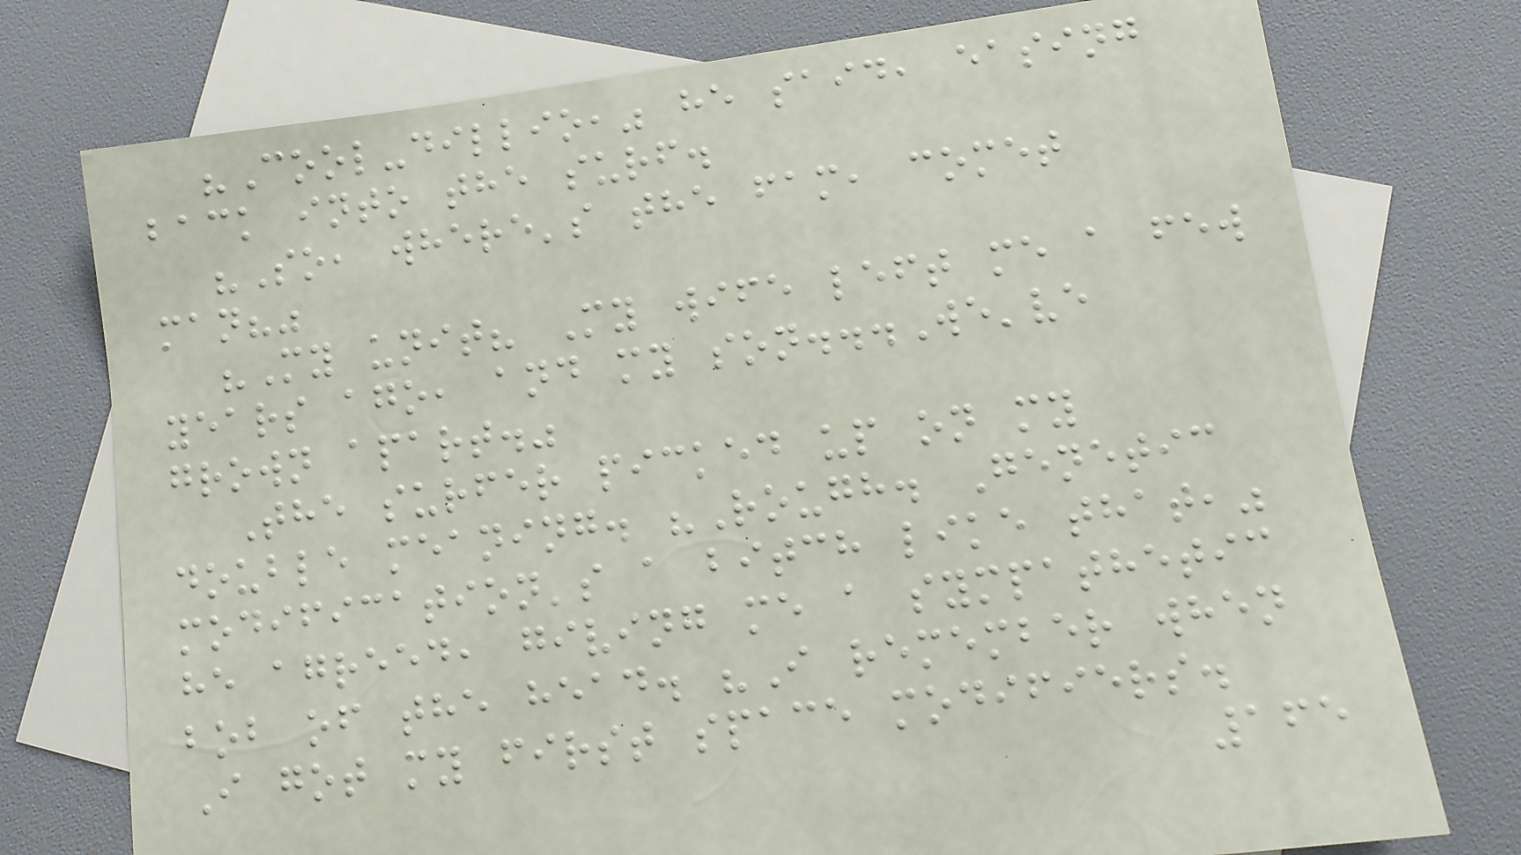"Cool-dillio," he said, easing
back into the surf.
"So, where's the fam, comet
man?"
"My unit? My wife left me a few
years ago, and my son...We've
grown apart."
The surfer picked up on my
double meaning. "Rough. Genetic
modification's a bitch like that,"
he agreed, giving me a sympathetic
bob of the head. "I remember when
I got my first space modifiers.
165
